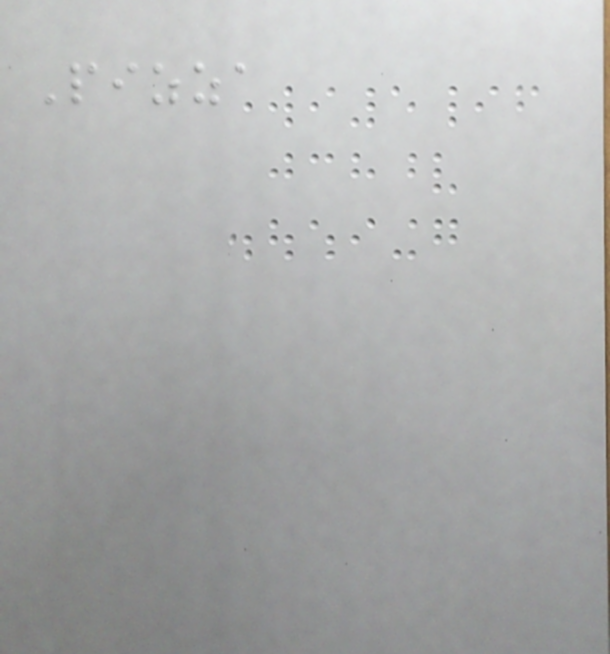Pizza
